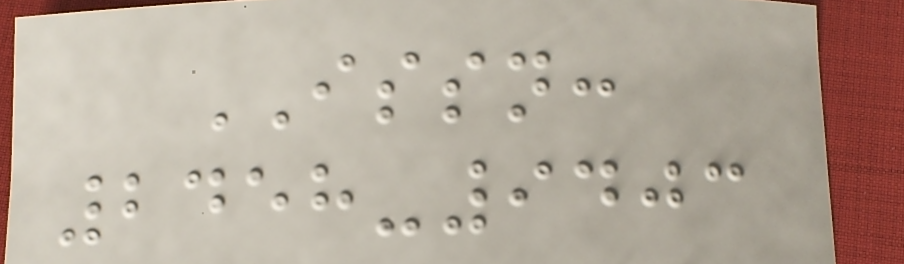ISSN:
2458-9403
